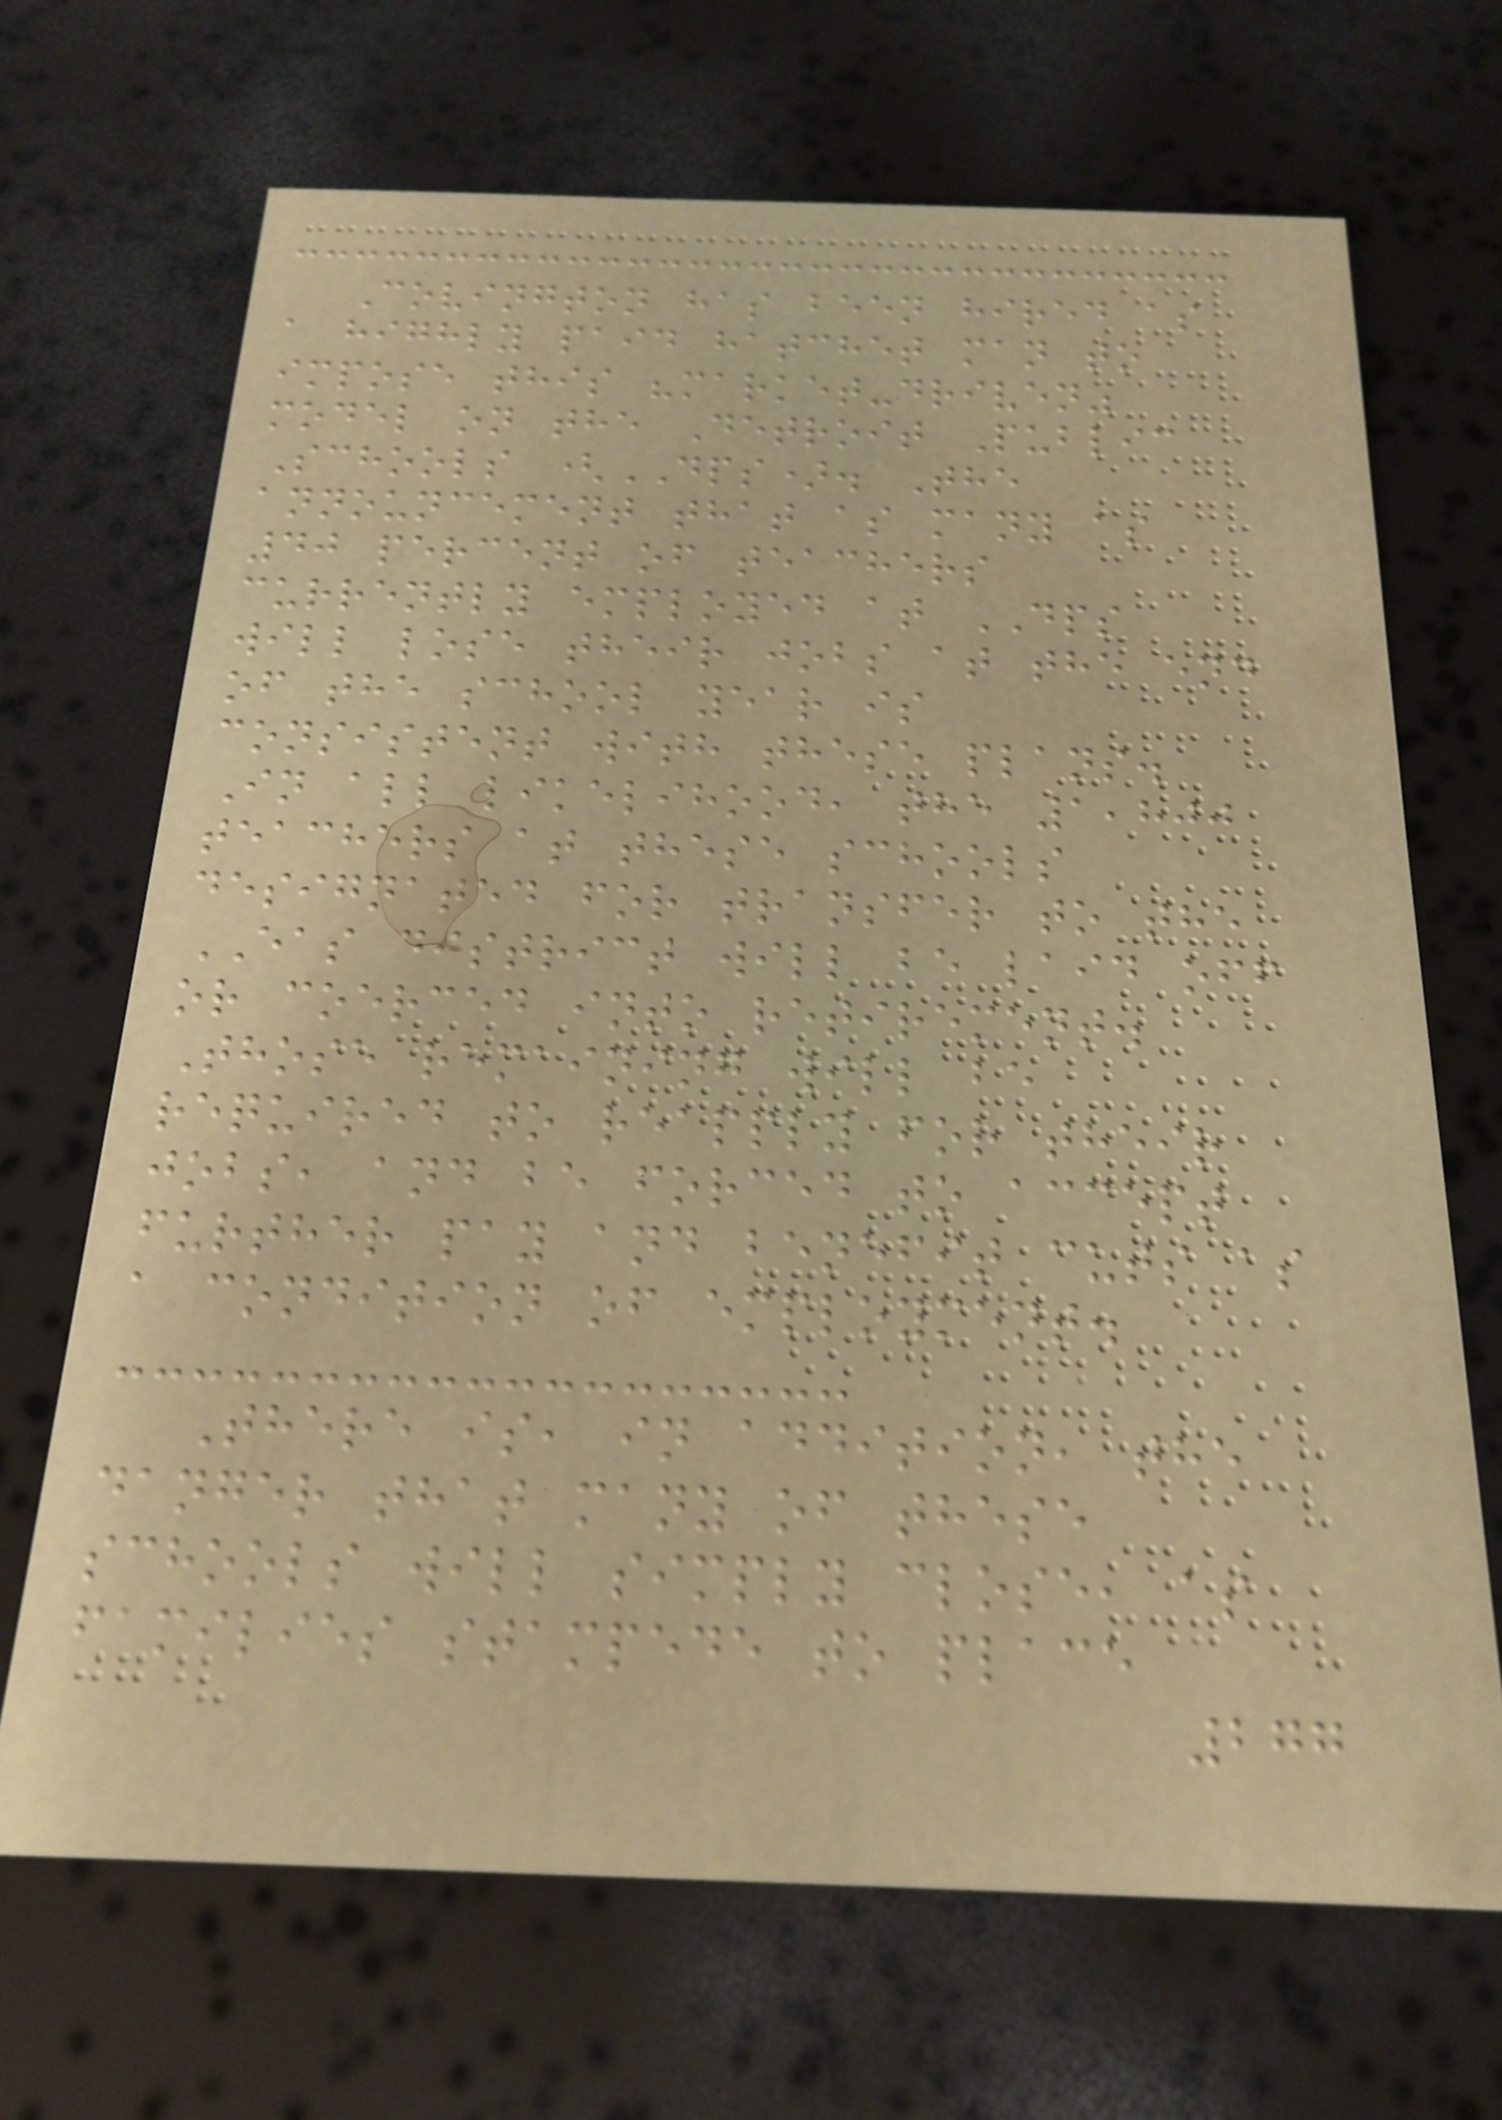Covington has been hired as
a highly paid hatchet man to
impose this "market-driven"
model on the Detroit Public
Schools (DPS). The
announcement that as many as
40 percent of teachers
currently employed at DPS
will lose their jobs at the end
of the school year is
consistent with these plans.
In all likelihood, the 1,800
teachers at these schools
designated for transfer to the
EAS district will be laid off
or coerced into retirement.
Those remaining will be
required to reapply for their
jobs, and be forced to accept
further pay and benefit cuts as
a condition of employment.
There is, in addition, the
danger that many of these
schools will simply close, as
families stampede to place
277
